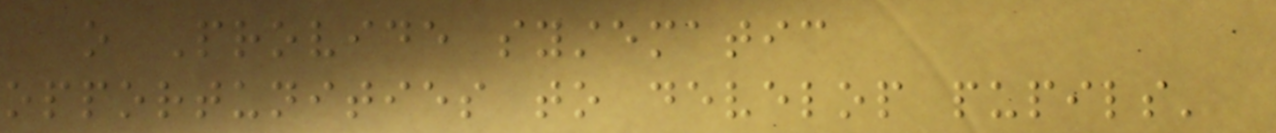o Provide systematic
opportunities to develop pupils'
